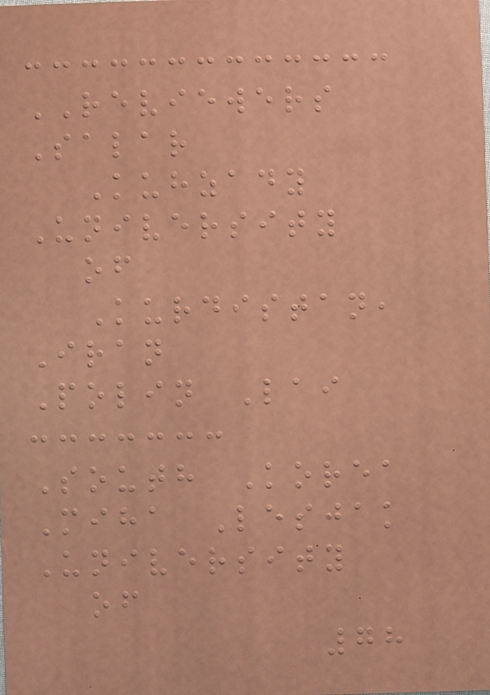REVIEWERS
Salar
Kuhzady
University
of
Kurdistan,
Iran
Polin Lai
South Korea
Miha Lesjak
University
of
78
